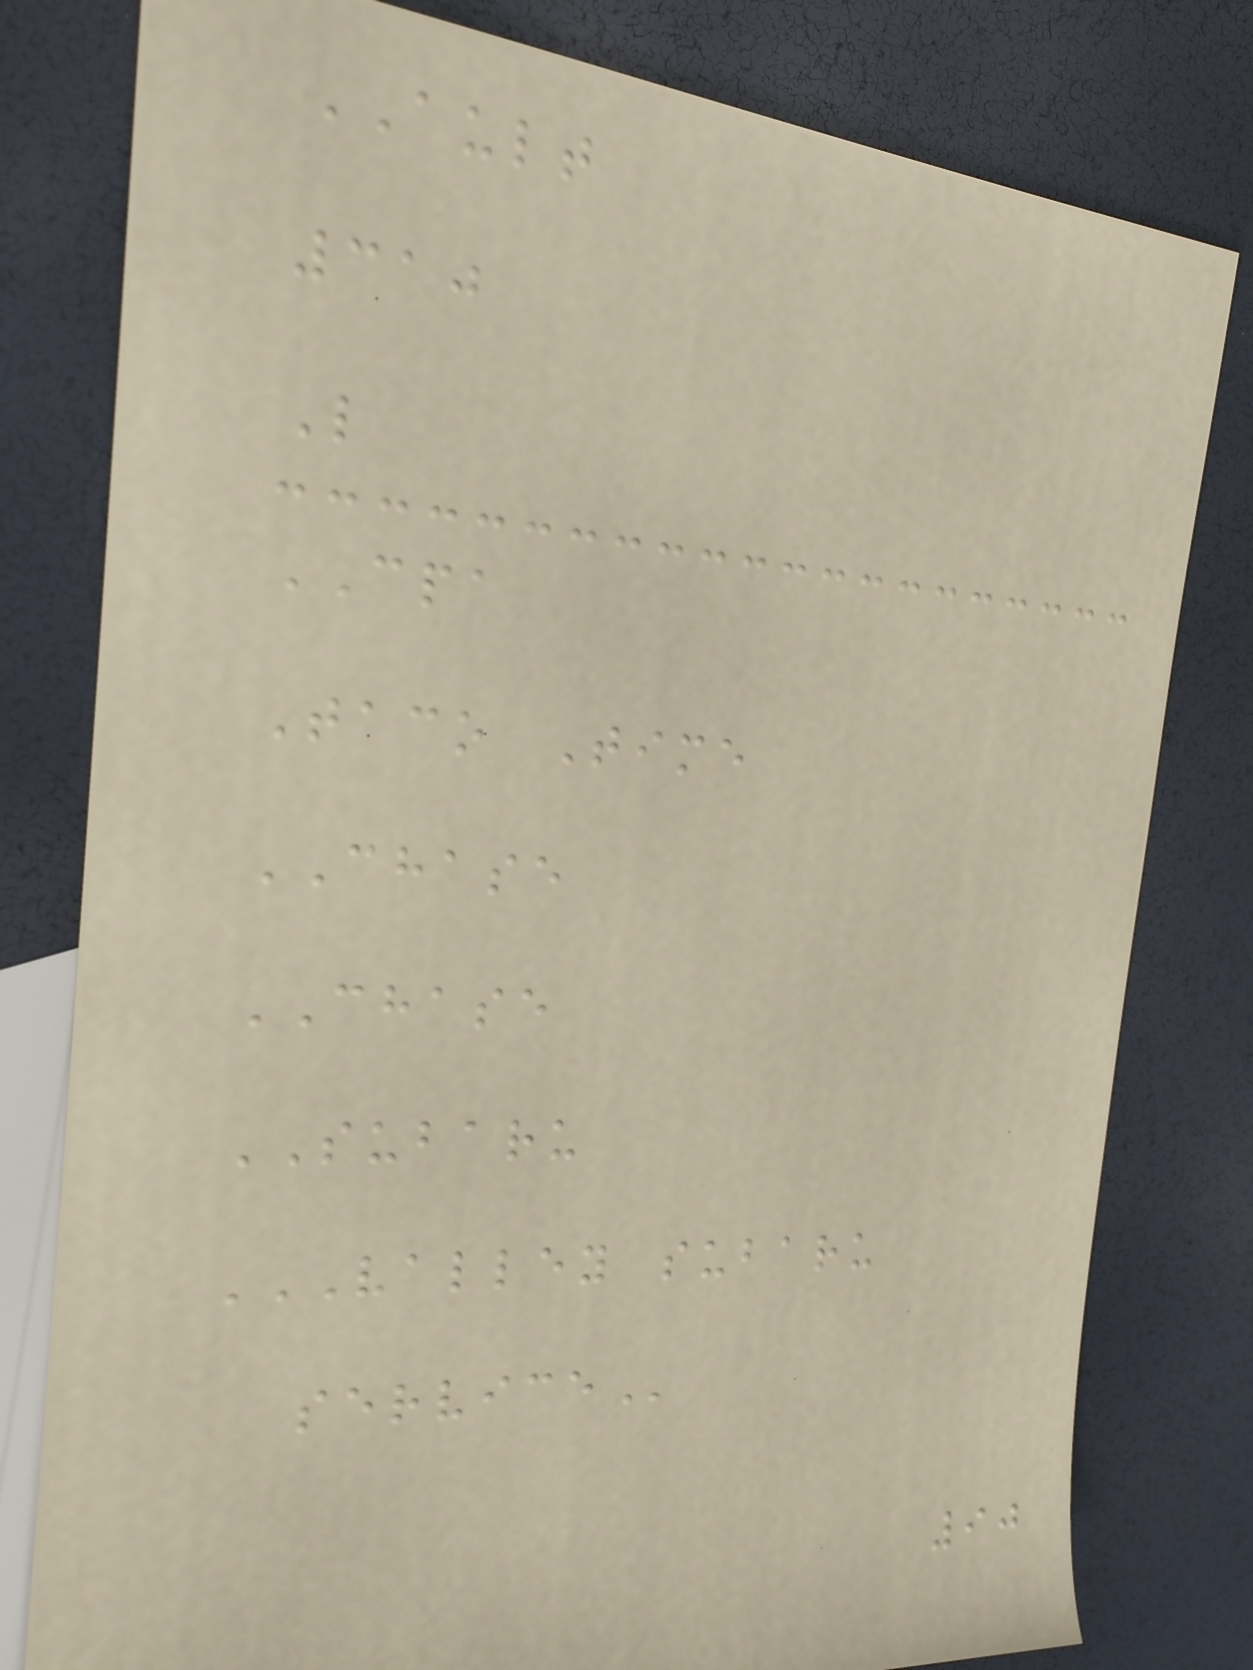AULT
310
L
CPA
Taco Time
CHASE
CHASE
SUBARU
VALLEY SUBARU
SERVICE
90
